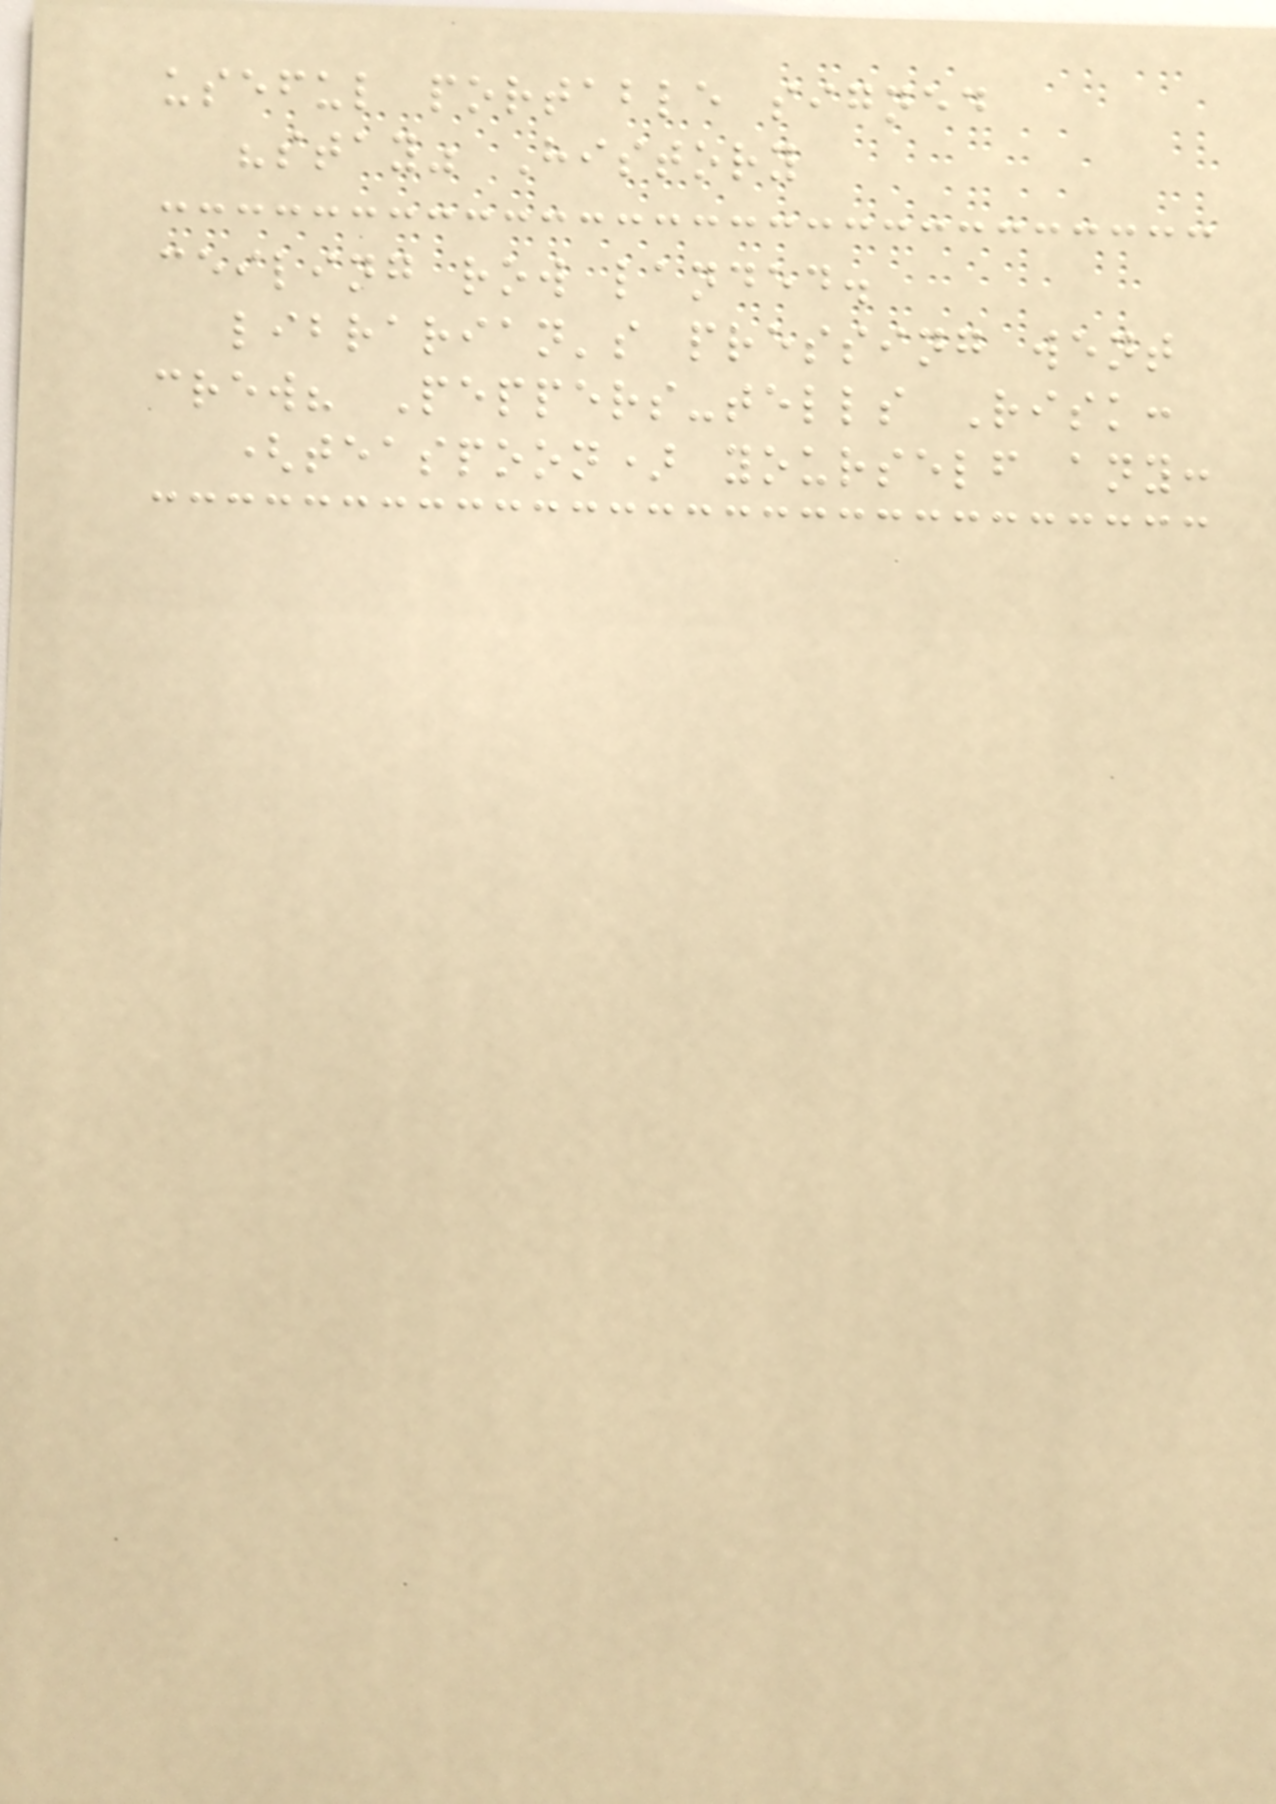useful portable signed
"stay" History
ceiling row landed.
librarian's pressing went
crew? Peppers-tells Risk:
(teaspoon) yourself any:
